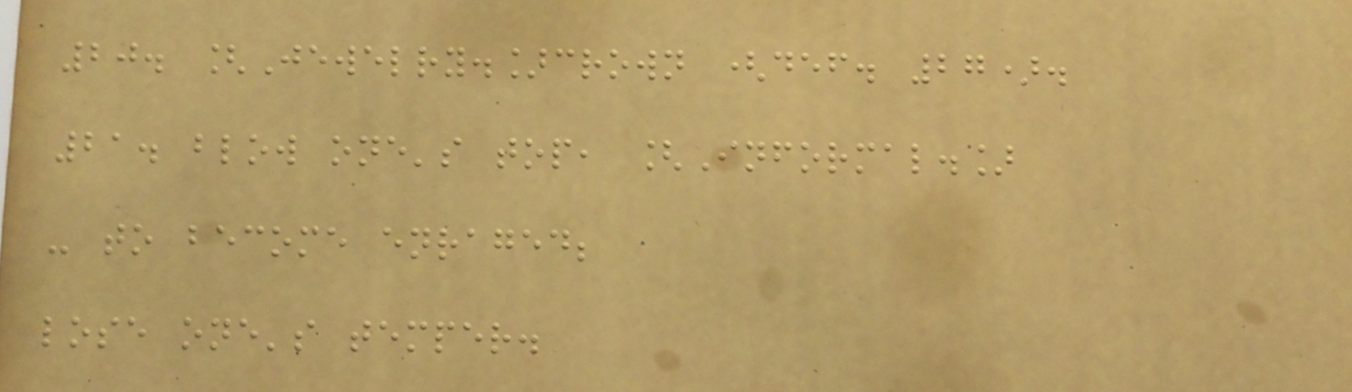20. [Jewelry.]crown (def. 27).
21. blow one's top, [Informal.]
- to become enraged;
lose one's temper.
